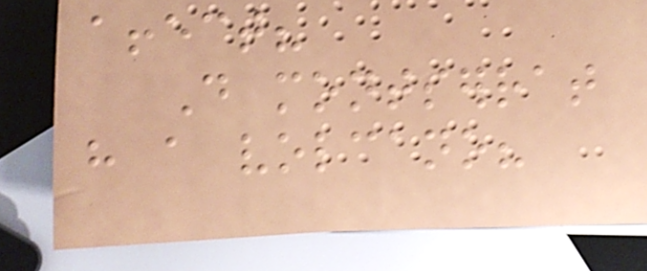affect?
Do montserrat
have a volcano?
